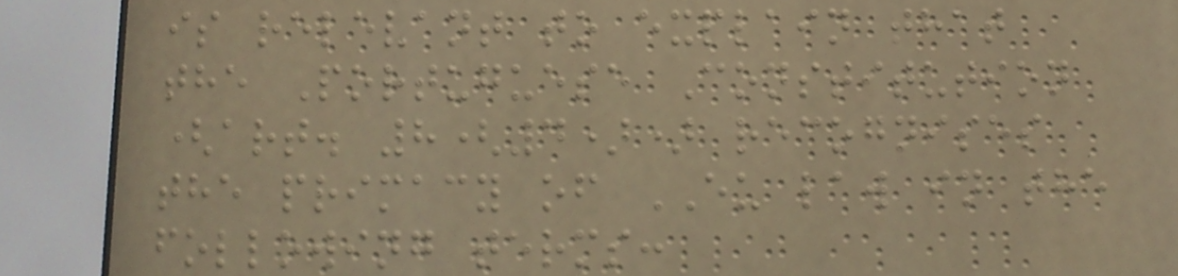is relevant to explain that
the Portuguese Constitution
(art. 8(4)) recognises
the primacy of EU law in the
following terms:
